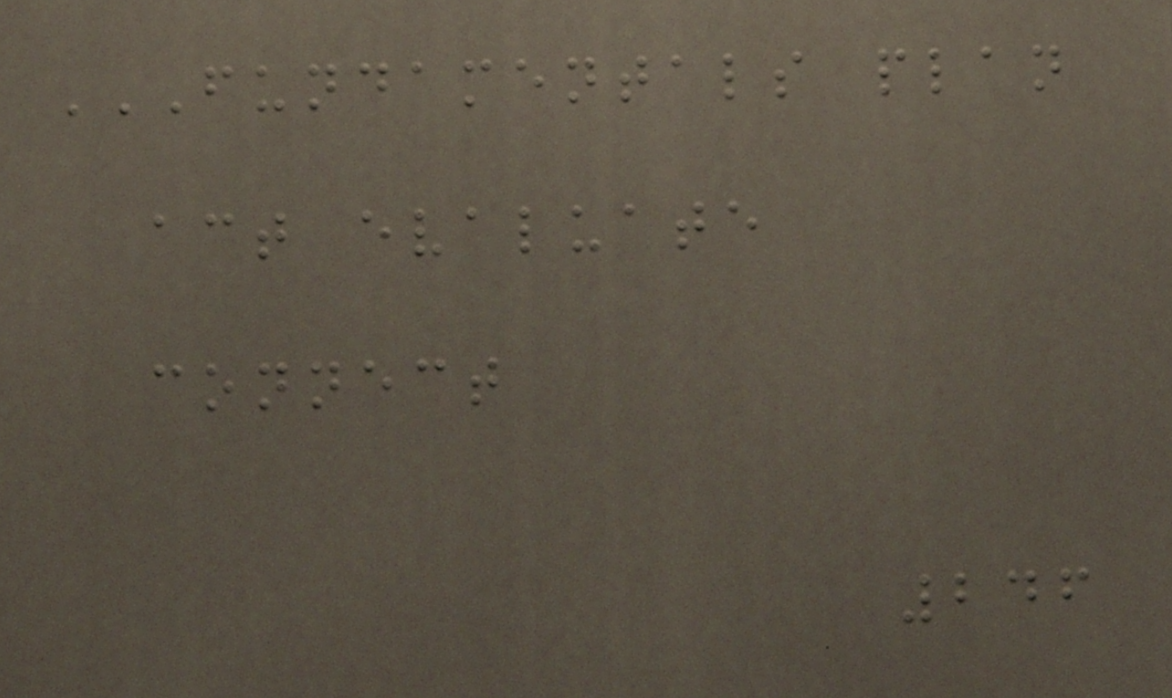FUNDAMENTALS PLAN
ACT EVALUATE
CONNECT
246
